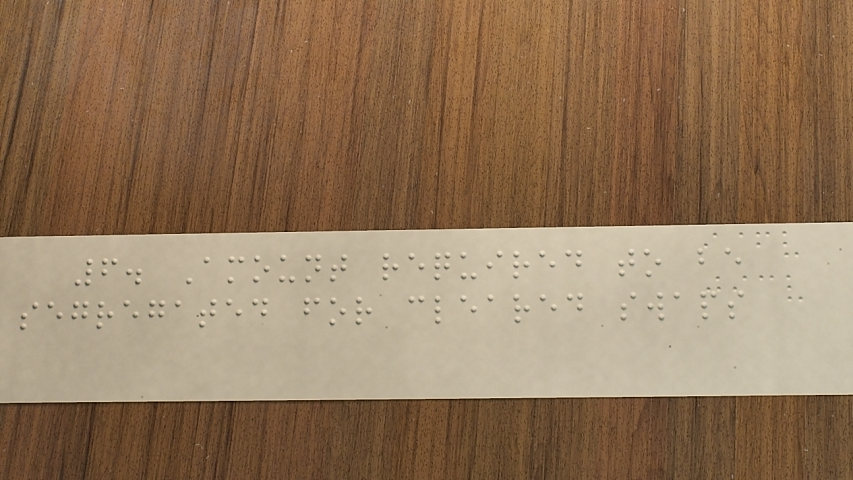6. Amount required to be
segregated for cleared swaps
